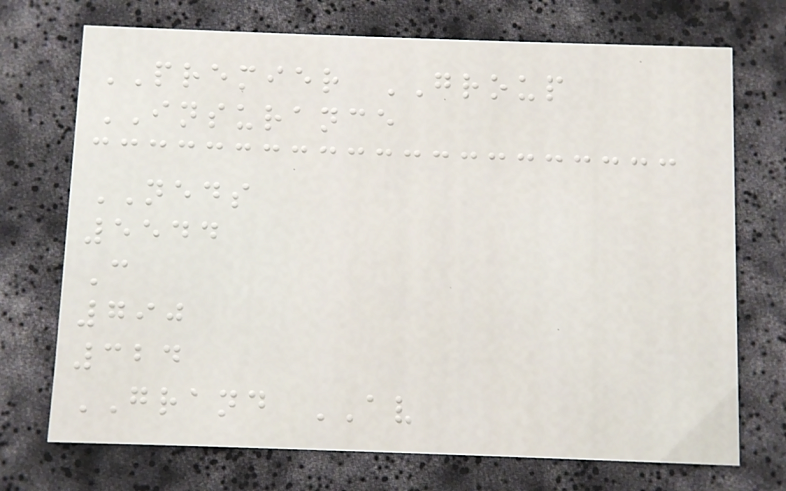PREMIER GROUP
INSURANCE
NEDS
5544
C
790
324
GRAND AV
